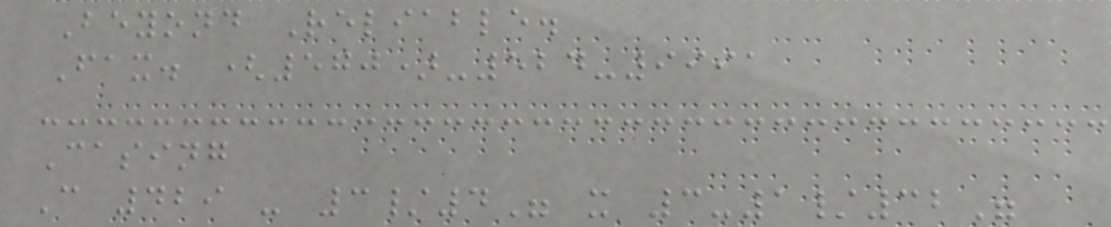Beyond Reliable.
Fax. (570)-524-9991
Casing
C 429 - 3/4" x 3-1/32"
